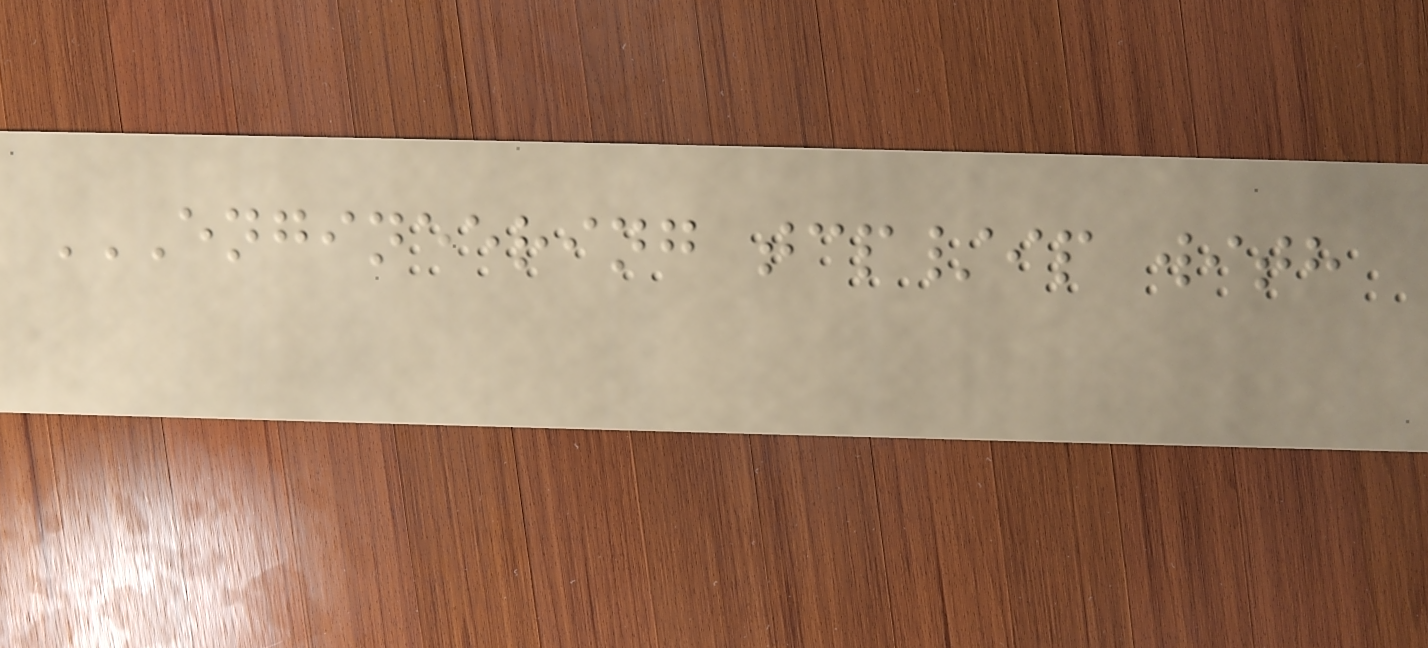ENGINEERING TCP/IP WITH
